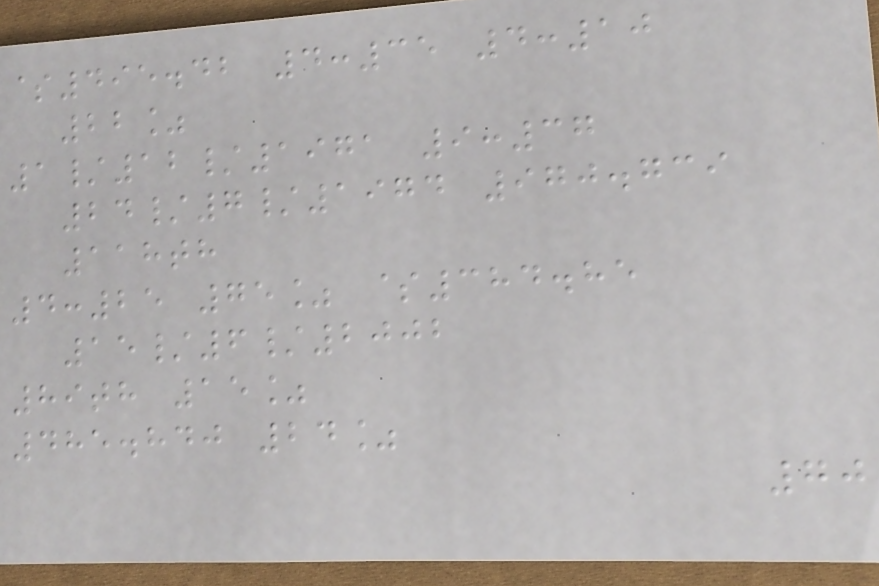$495.42 4:35 4:10
22%
1/12/1971 9:37
24/7/1974 970.739
118th
4:25 75% $384.85
15/6/2002
89th 15%
485.840 24%
70
